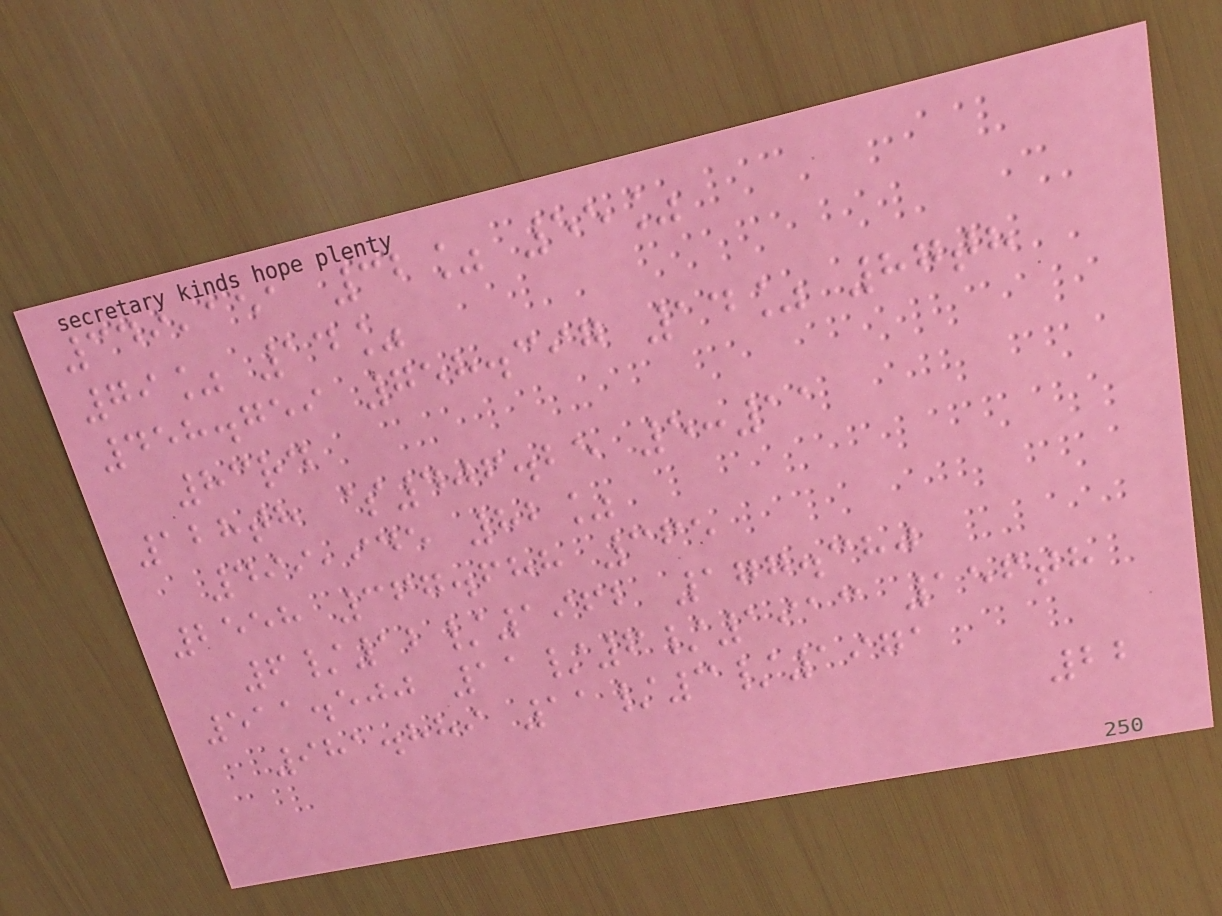349,151 32% 55%
79% 14%
458.759 758.397 14% 87th
83rd
128th $406.25 5:11
499,945 82%
2558 367.688 365
6/12/1962 177.380
511.500 11/6/1913 156th
981.889 11/3/1971
22
